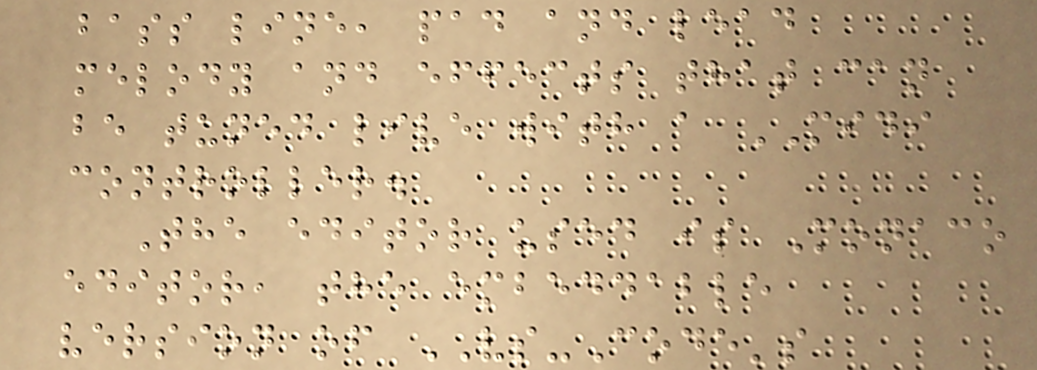bass line, pad and lead
melody and effects that can
be tuned live with a MIDI
controller.
The editor used is Monaco
editor, the embeddable
version of VS-Code's
